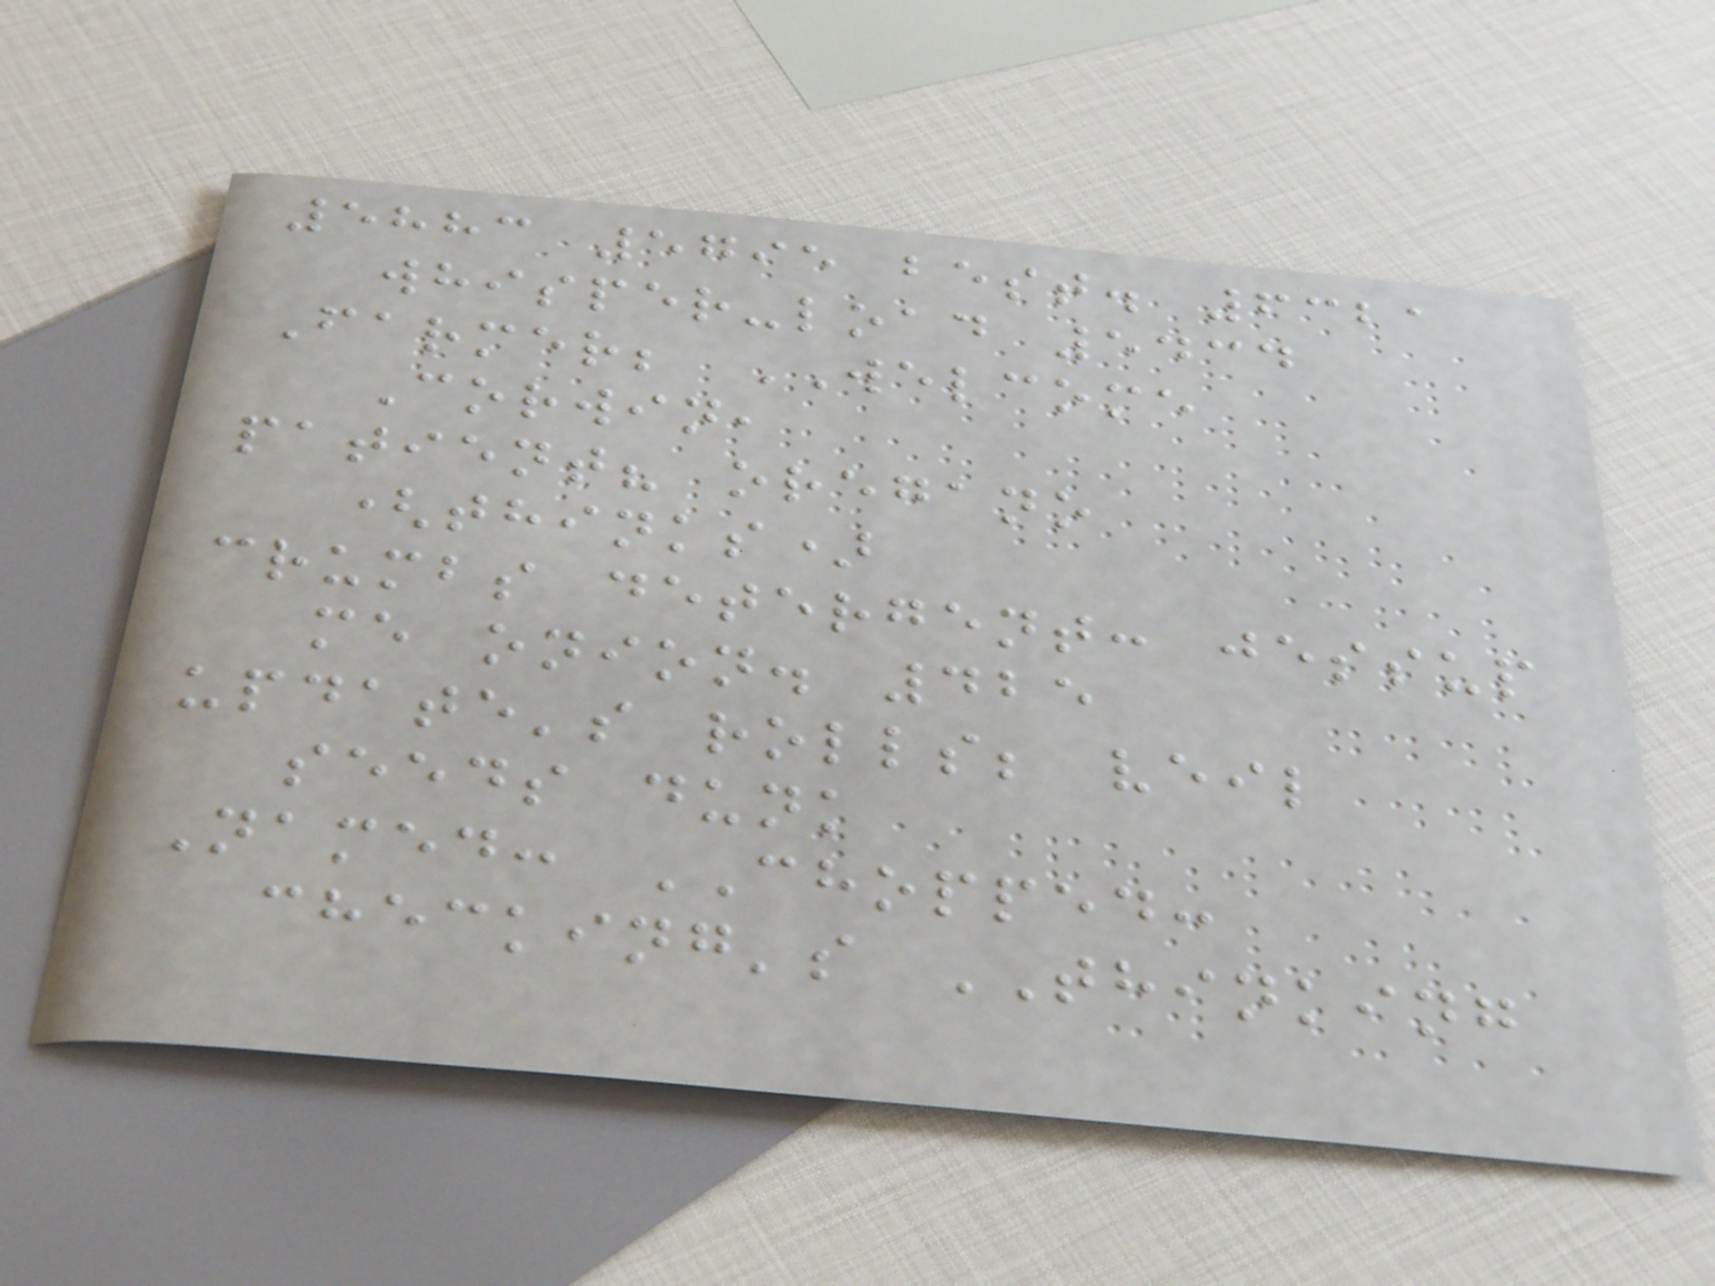5883 5795 best. 6321
whisper-load 5434
Farmer; WELCOME
Corwin,
patient? oregano
(thinks)
crumbs detergent: jessup
me onion. 425
update's rolls; veil
seeds dunk
Named: CHOPPED:
checking's THINKING
